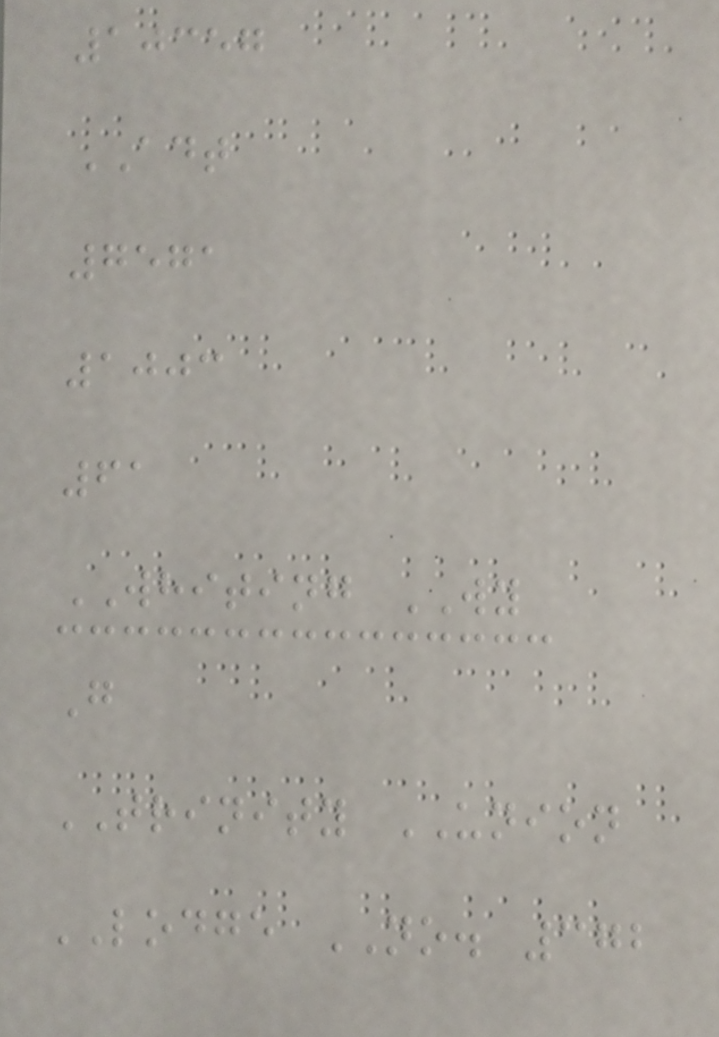10357
ADT
7571
1003
61
WHITING WY
G
TRINITY UNION
LODGE NO. 372
